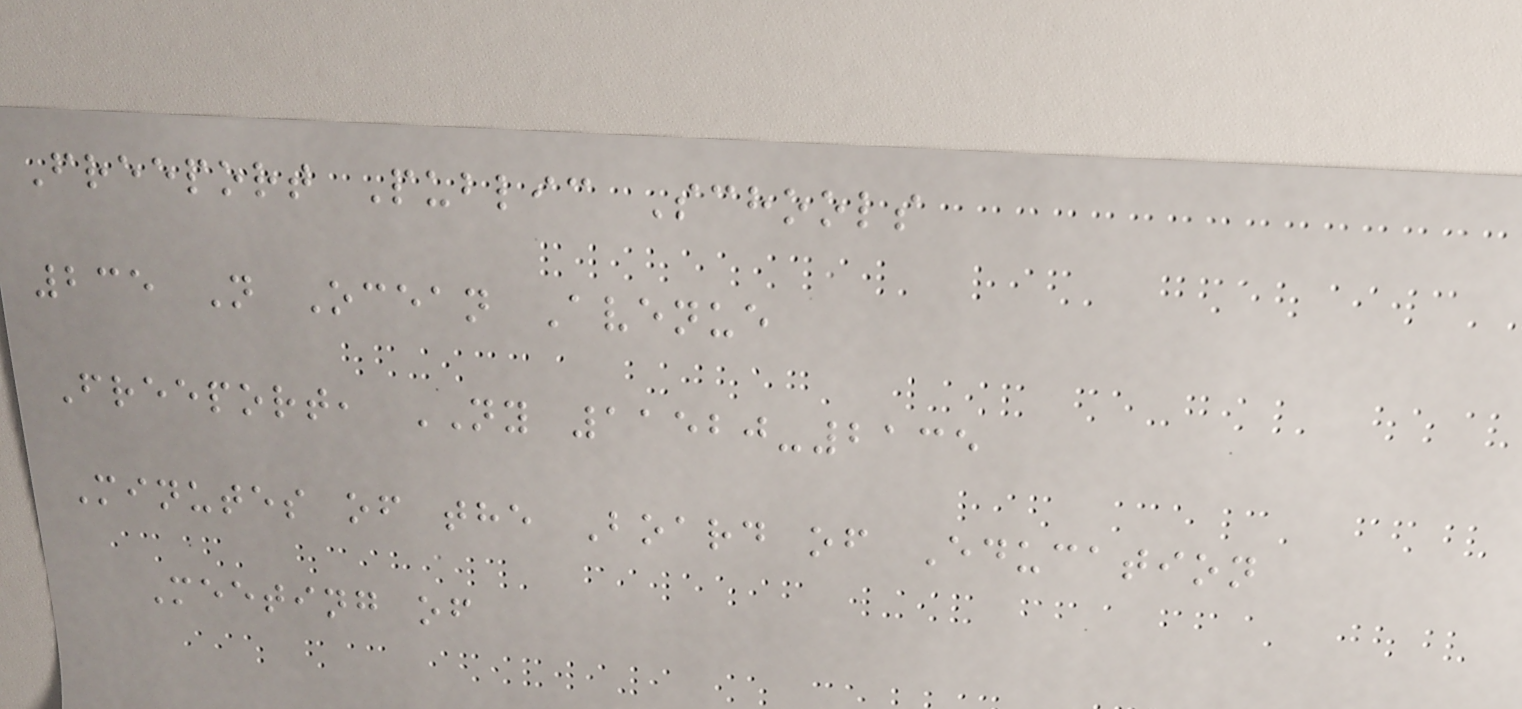Freeport Public Schools
235 N Ocean Avenue
Freeport, NY 11520-2135
Minutes of the Board of Education
Meeting of
